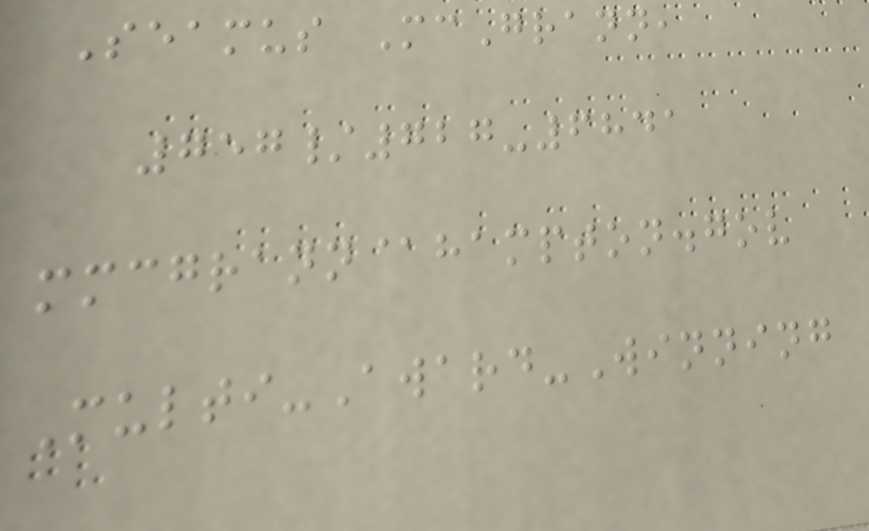Seamus McGrann,
757/727-6841
mmcgrann@hampton.gov
Multi-Award-Winning
